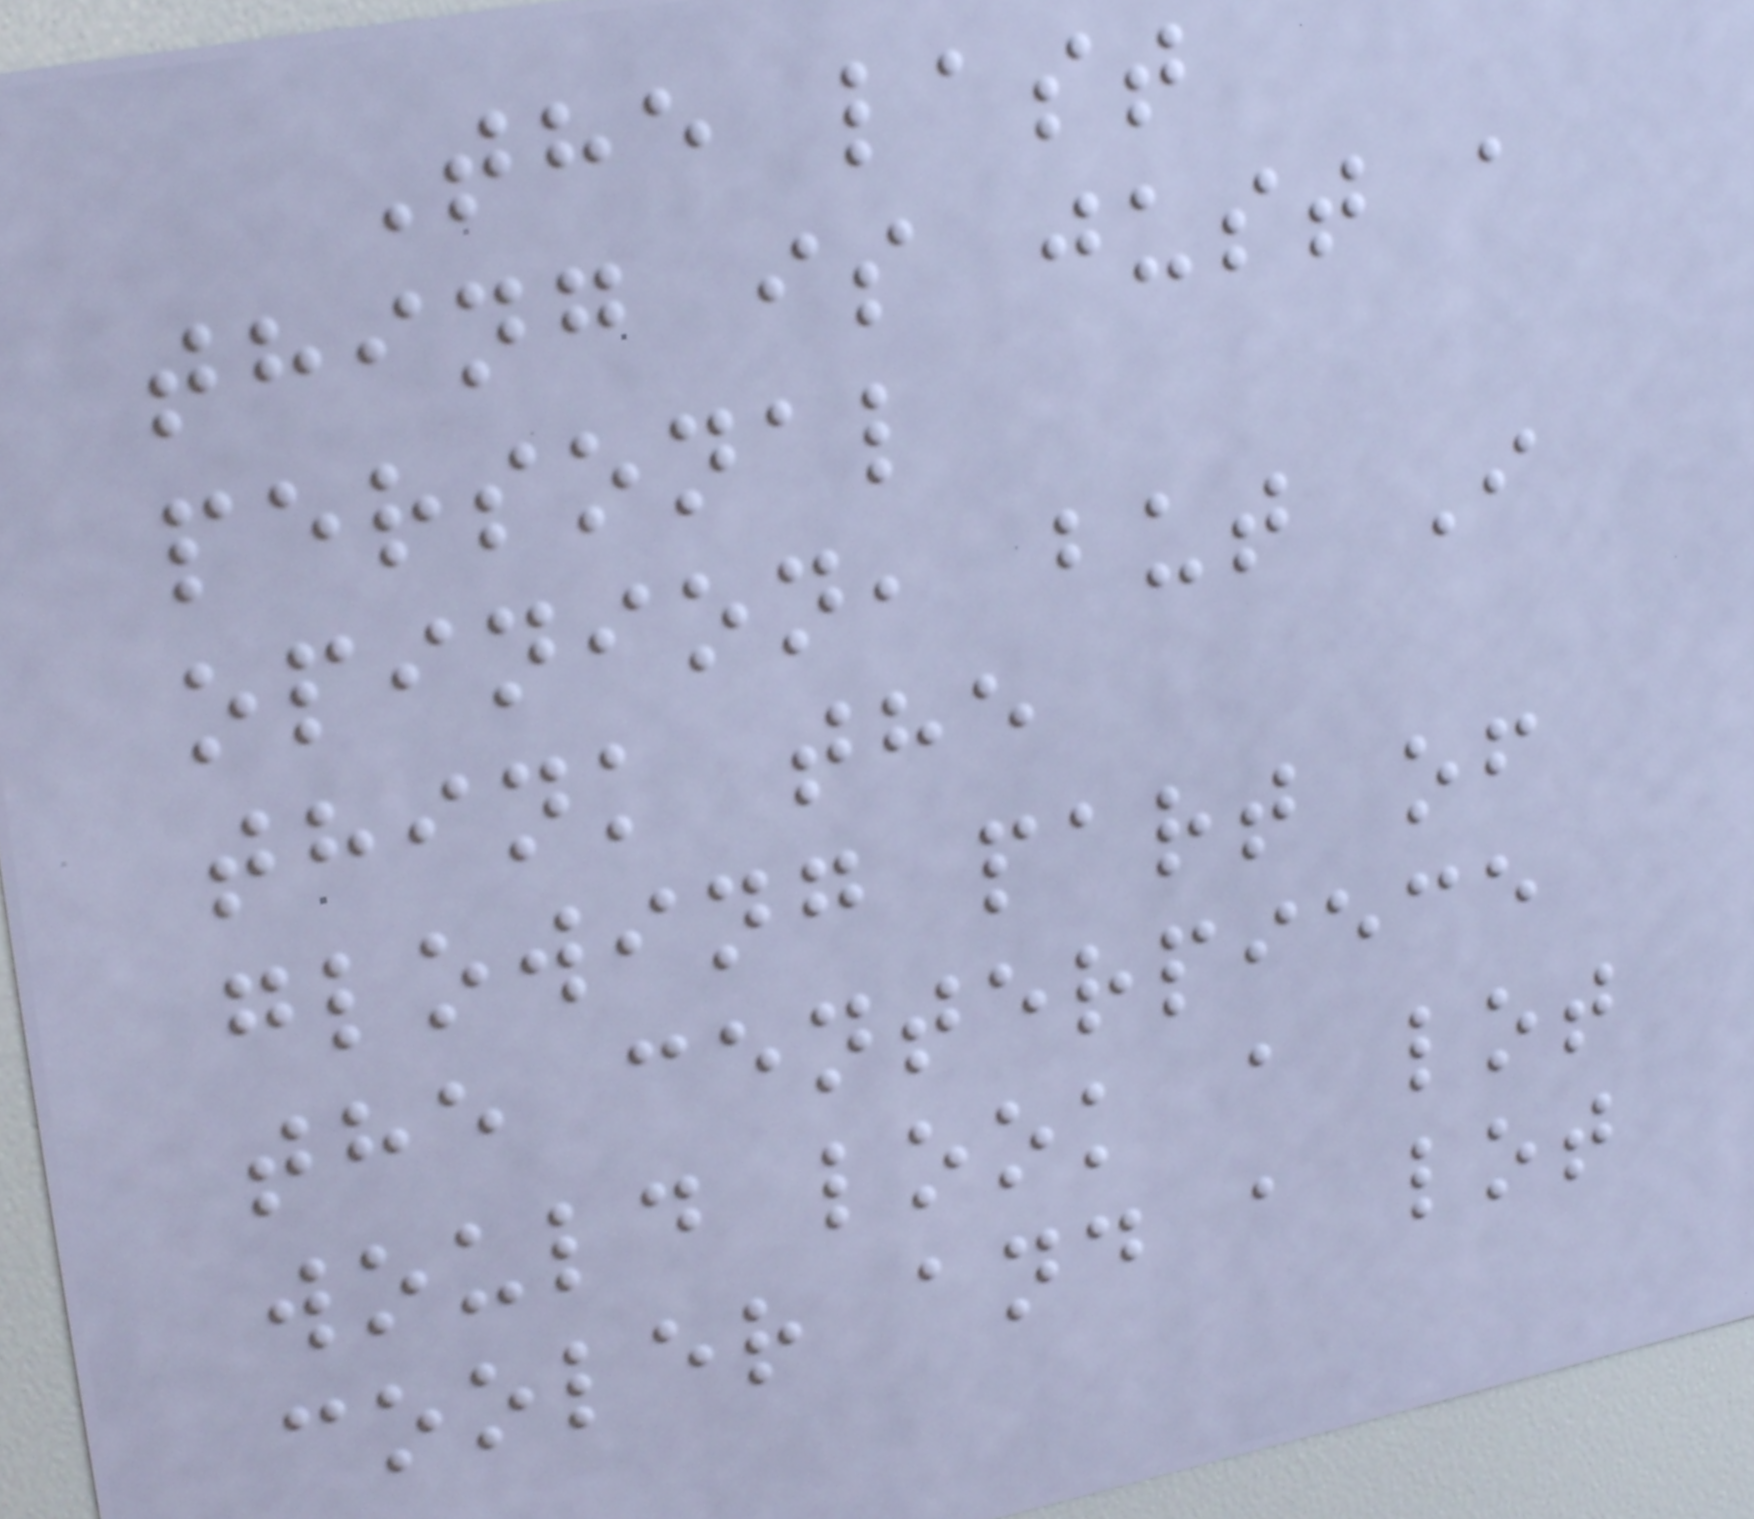The last
thing is just a
personal
opinion, but I
think the
glowing part of
the centerpiece
would look a lot
cooler and a lot
